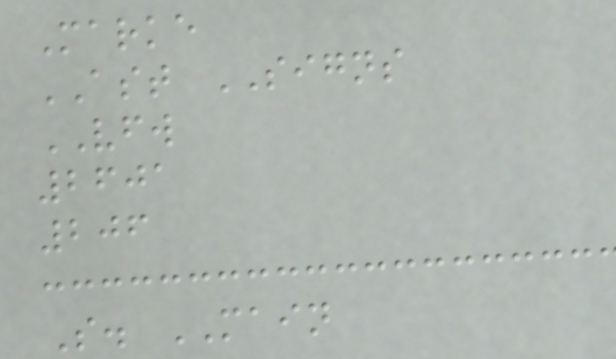Marke
AST SIGNS
VFW
2601
206
S. MAIN
